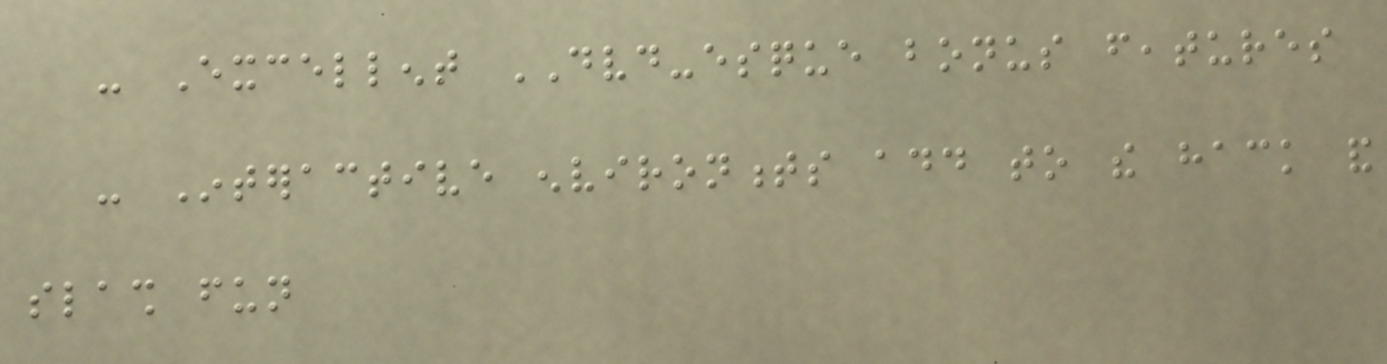- Excellent DVD-esque bonus features
- Interactive environments add to the hack and
slash fun
